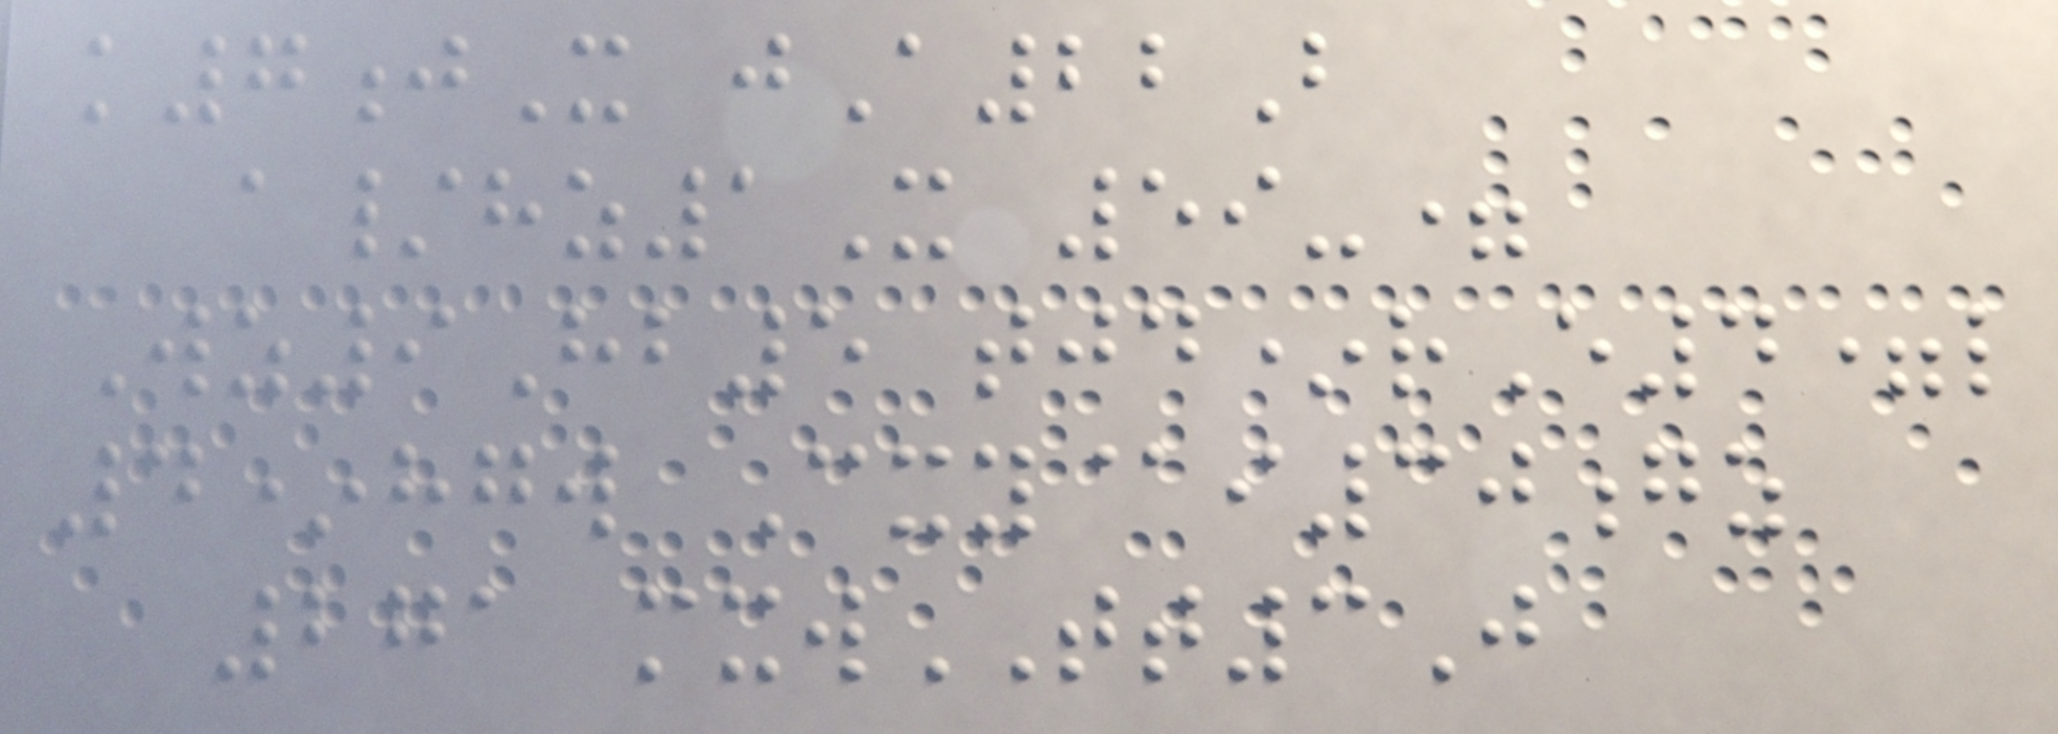k7jX jA22B
a/hz1X 59-=
Wz9Hb5 tjd*rE4=l
4*hgw Cxy@i30gz
271 mxwTT3J
